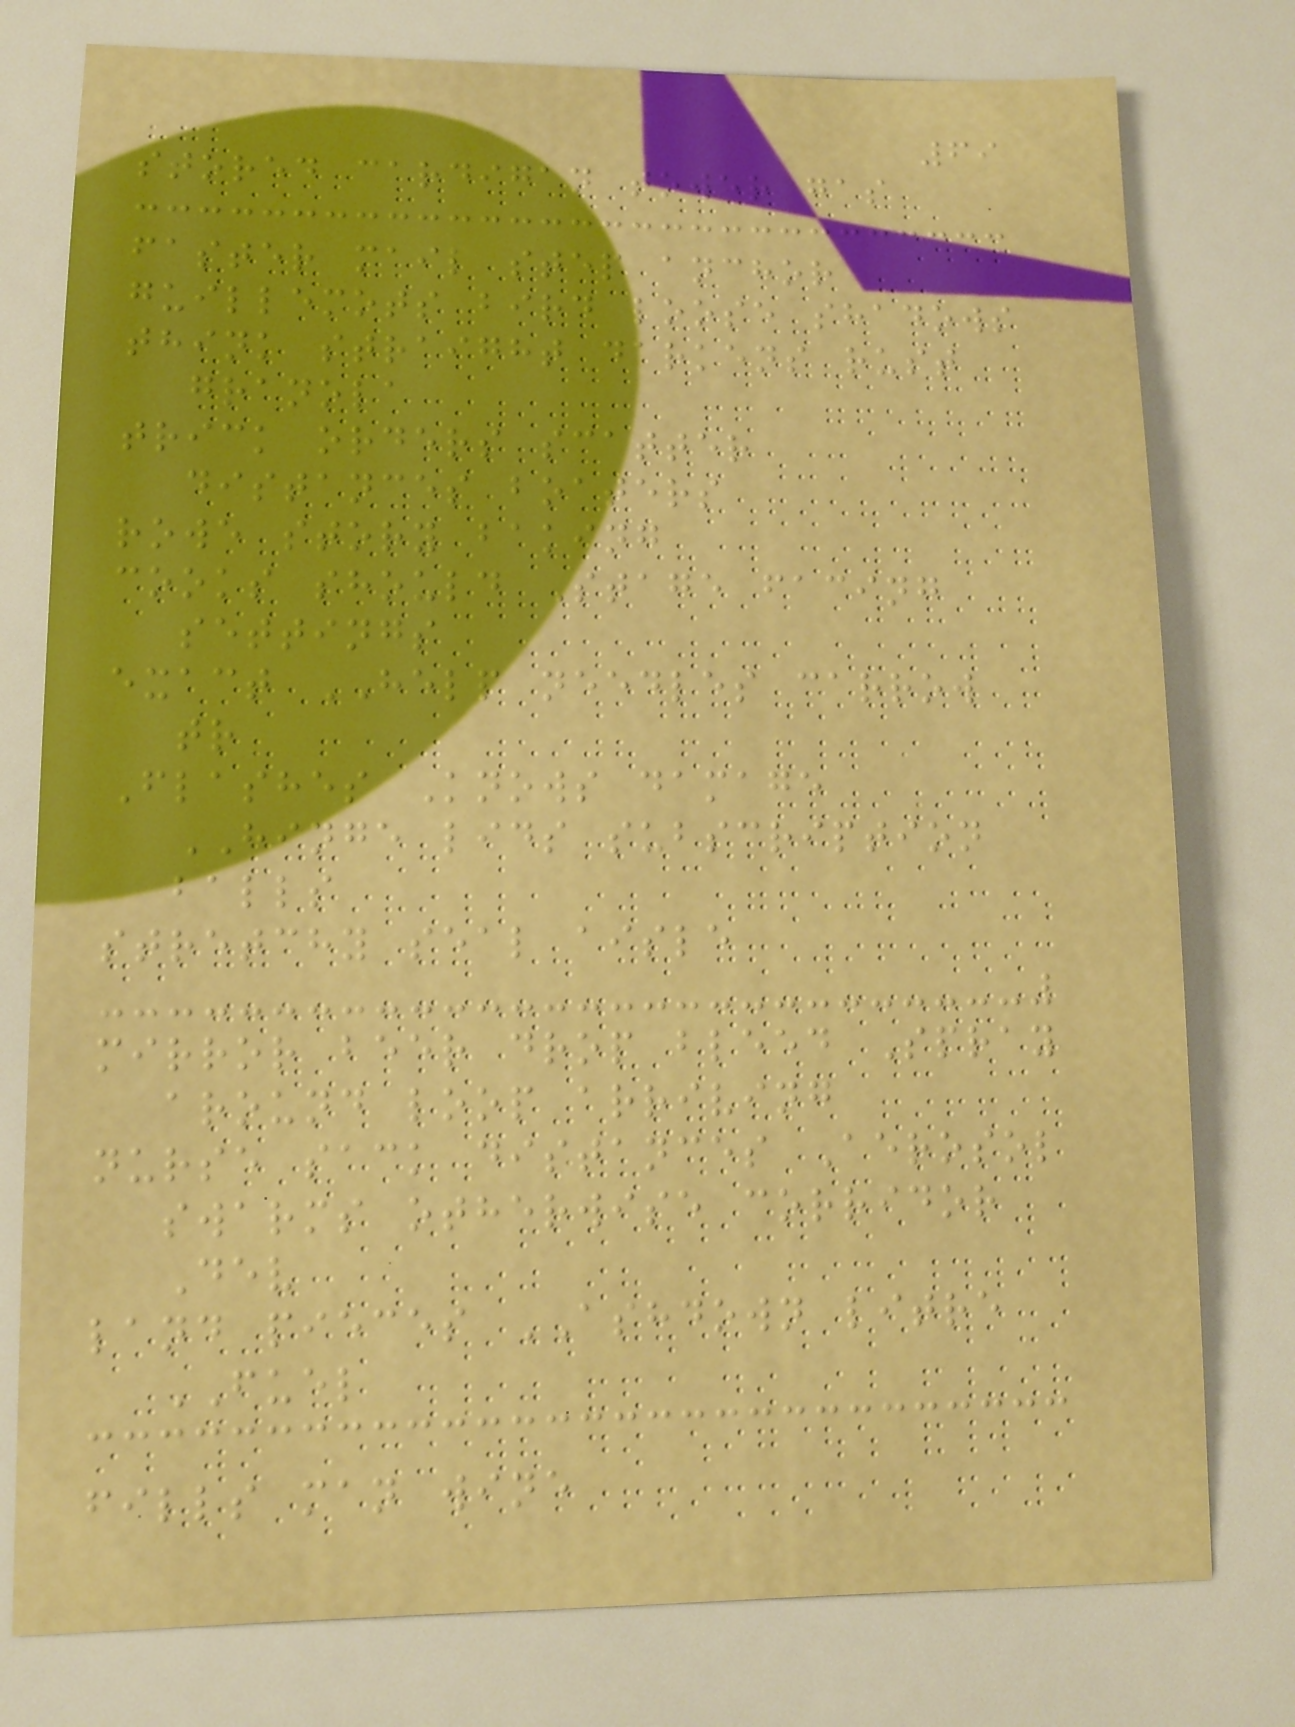69
stored cardigan tower gas
faster mail step anchor
guillemots bird loose shadows
think straight darkens rust
granola
trick orders scatter
distances boaters
rowe story baking
cooks should Stage facing
settings
exact HELP needles carrow
tr
Flashes Knows damage
HINGE lids subscription
balls
stretchy seal aisle
mirror beer drop bleed Spray
around loop arriving
nurse sack distances Aerosol
swarms otherwise corridor
Dev
land pieces ASHDOWN litre
FUEL
fills man wine
